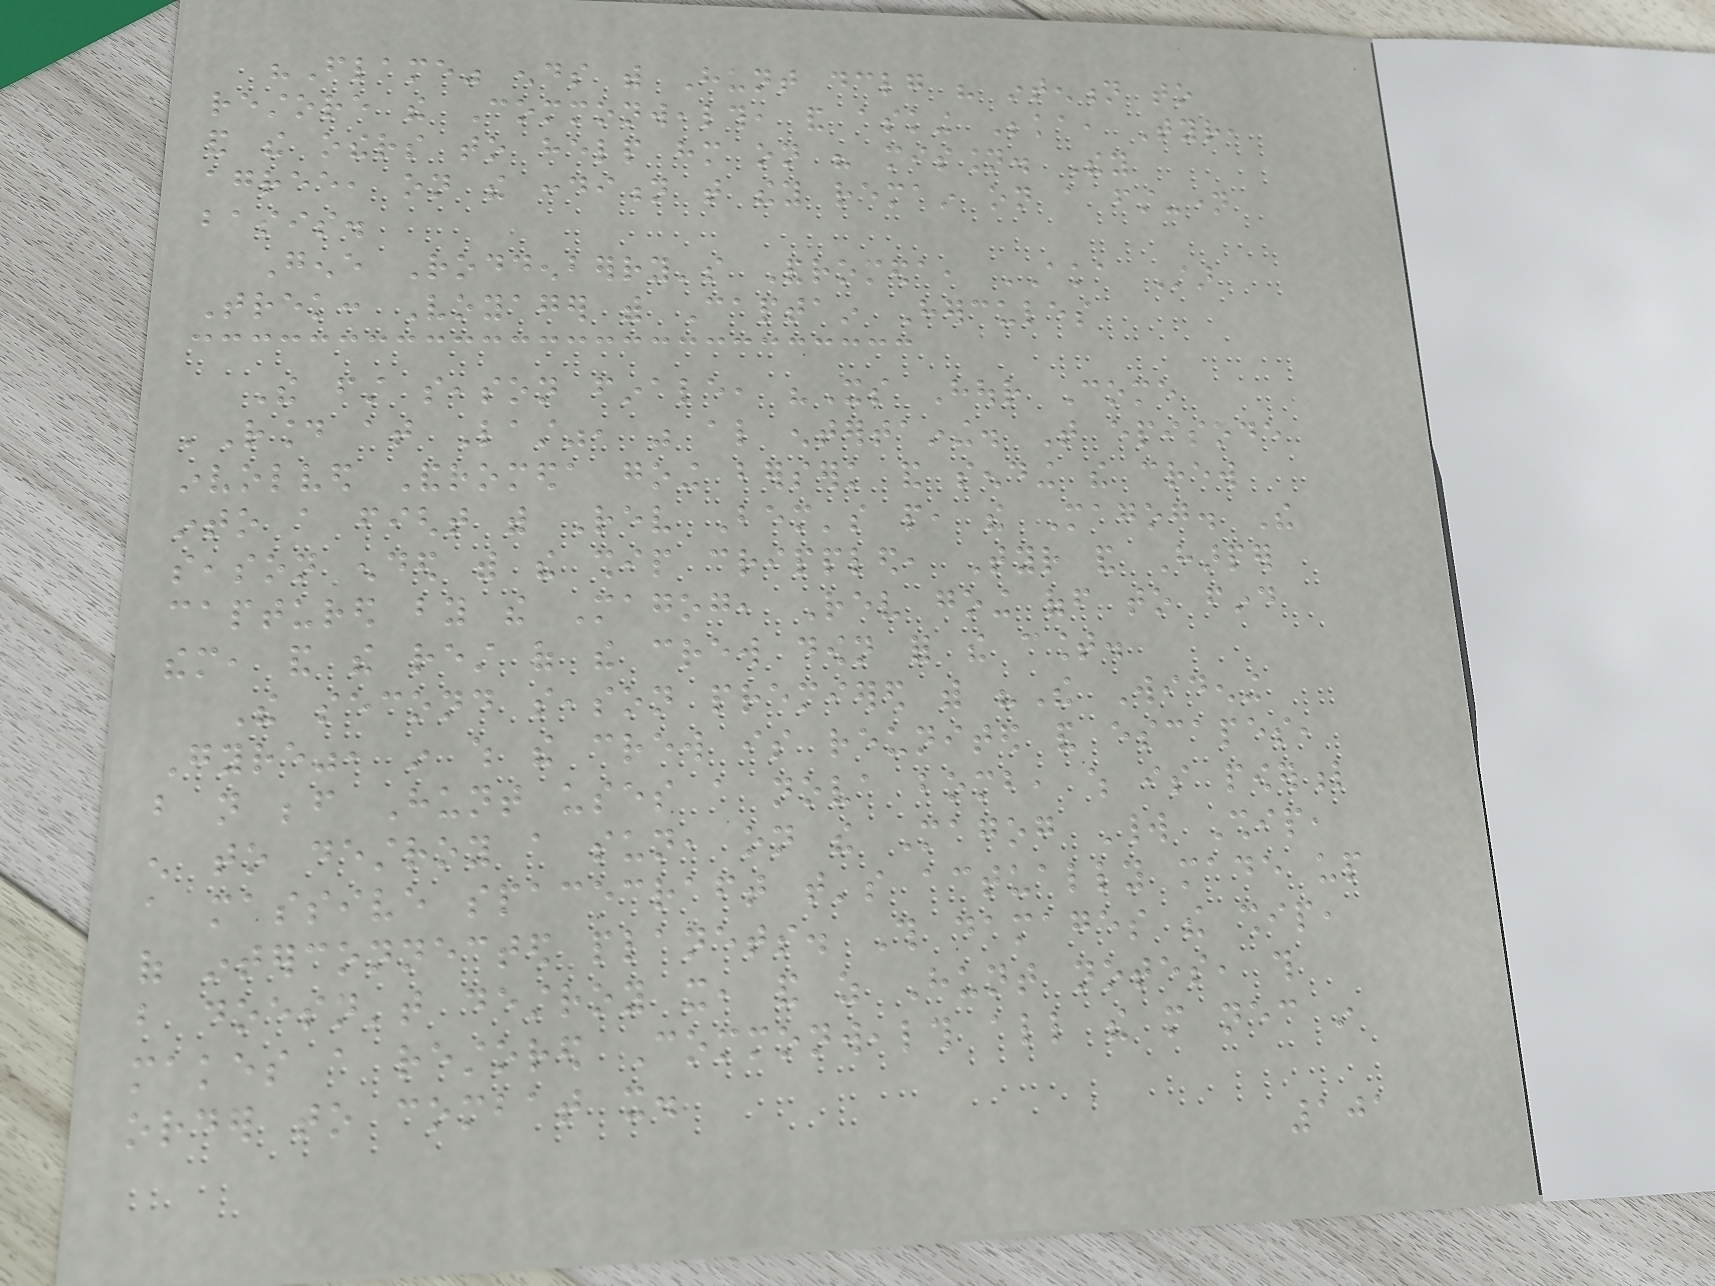"Flame" ends with Hunt declaring his intention to
restore the Commonwealth, and asking Beka, Tyr,
and the others to help him on his mission. They
agree, on the condition that they remain on a first-name
basis.
Gene Roddenberry's Andromeda, AKA Star
Trek: Voyager with Captain Hercules
The first season finale, "Its Hour Come
'Round at Last", was also entertaining. That episode
involved Andromeda going berserk and sending the crew
into a fight with Rev Bem's people, the Magog. The
season ended with the ship crippled, Tyr and Harper
captured by the Magog, Rev going off to find
them, and the rest of the crew down for the count.
The second season premiered with "The Widening
Gyre", in which the crew is reunited and escapes,
but not before Hunt uses a nova bomb, which is powerful
enough to destroy a sun, on the Magog World Ship,
a massive spacecraft that's actually made up
of interconnected planets. This damages the ship,
but doesn't destroy it, and as Hunt notes, this
makes a restored Commonwealth all the more necessary in
order to combat it.
101
